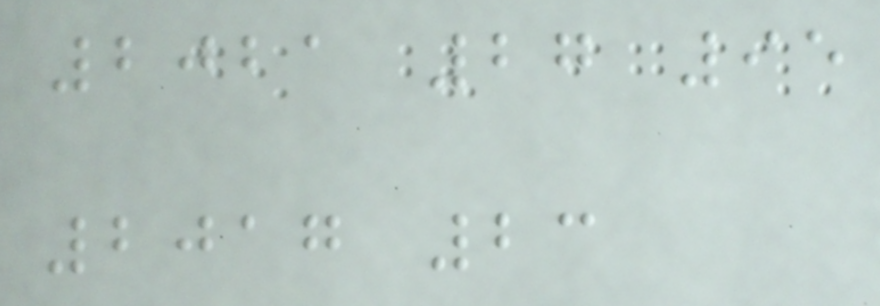2021 27 95
2017 23
